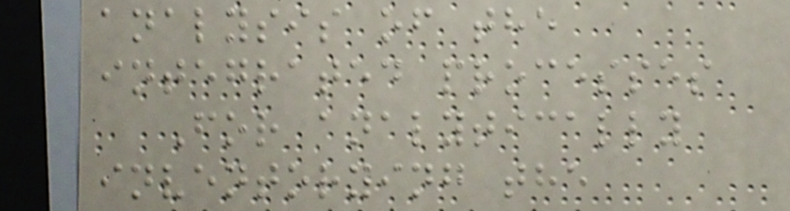analysis of the
integrated processes
For analytically
inventorying the
